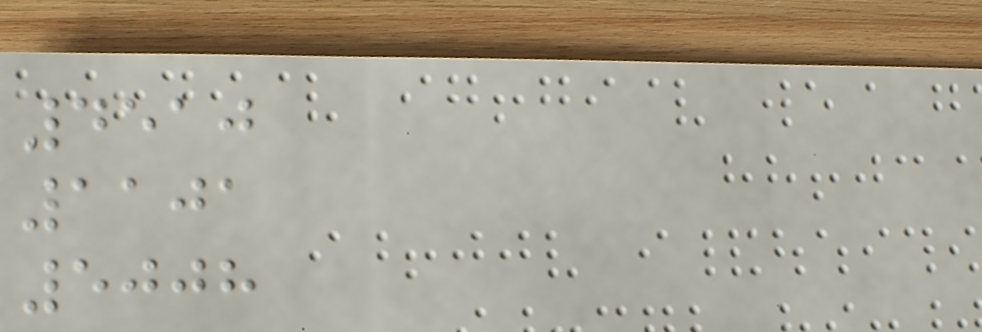4510
1101
5008
